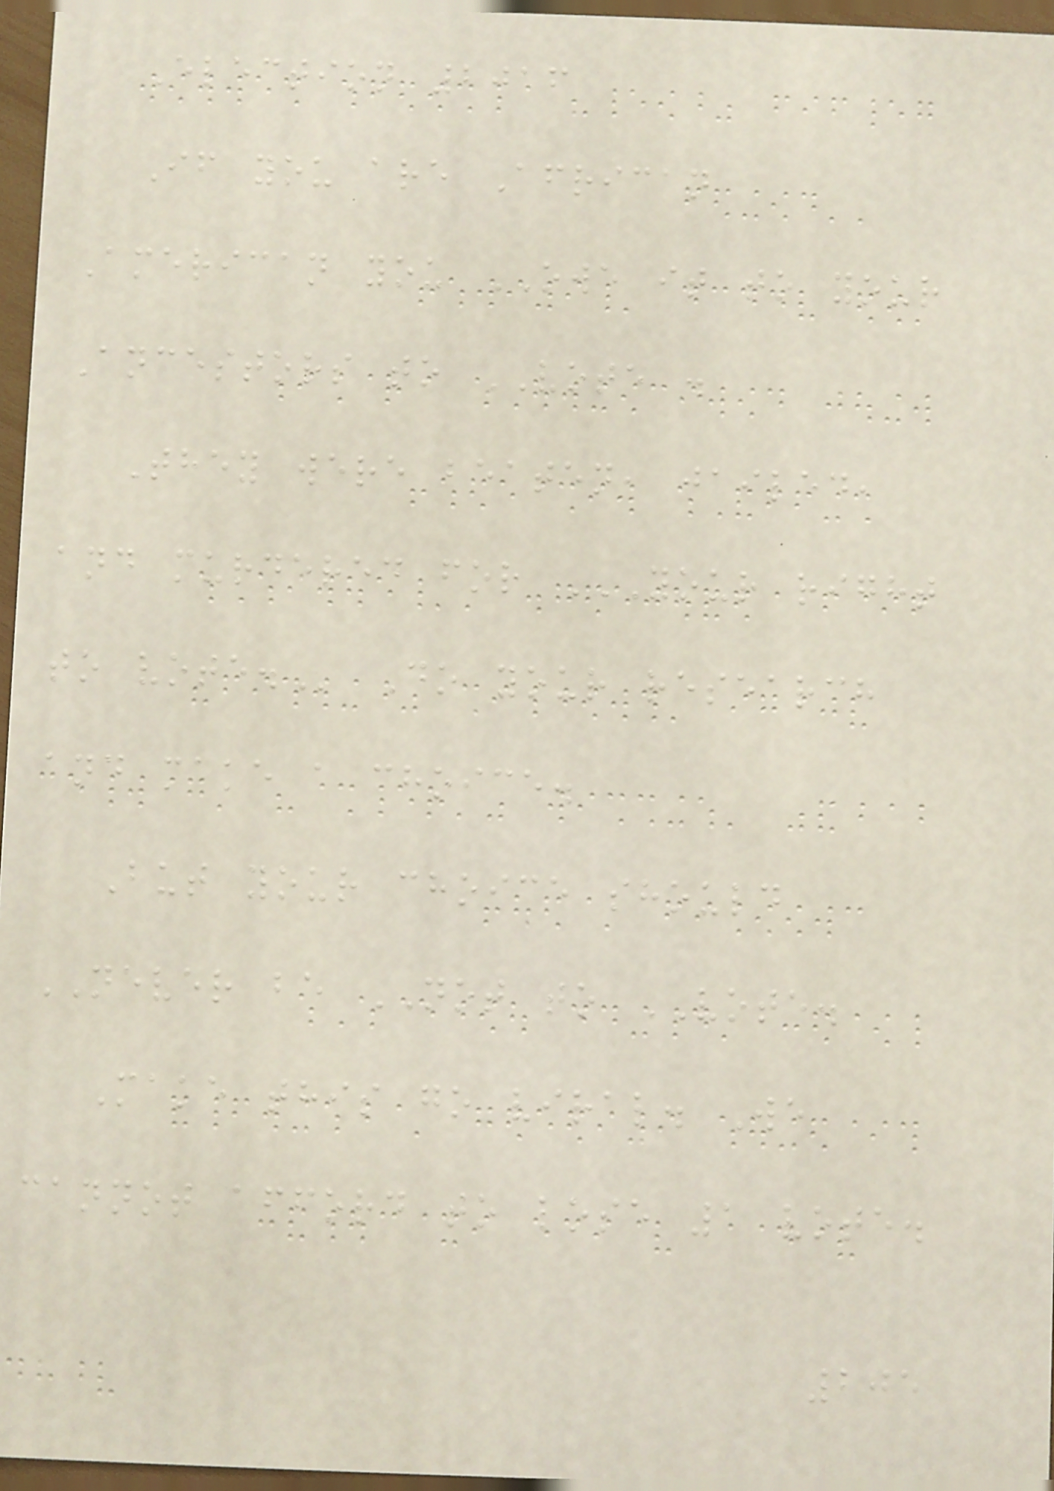Election 2016
If you are African
American you OWE it to your
Ancestors to VOTE .
They were beaten, jailed,
and murdered for YOUR RIGHT
TO VOTE. Do your research
and make a choice.
But your choice should
NEVER be NOT to VOTE.
Make this go viral. We
cannot afford to lose 1 vote.
205
